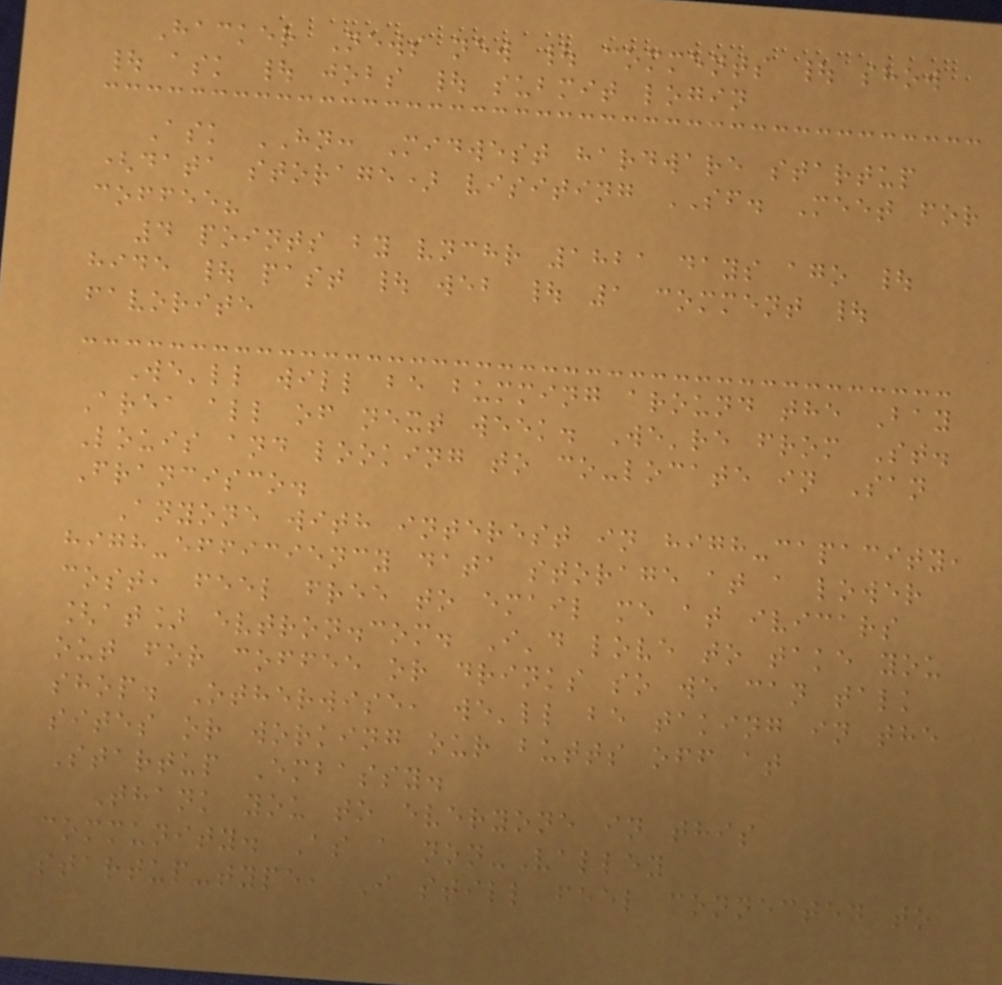Hacker News new | comments | show
| ask | jobs | submit login
Ask HN: Midwest hardware startup
(data storage) visiting SF. Meet for
coffee?
4 points by vnchr 1821 days ago |
hide | past | web | 1 comment |
favorite
We'll will be bumming around the Bay
Area all of next week. We're from St.
Louis and looking to co-locate in San
Francisco.
Anyone with interest in high-capacity,
high-efficiency data storage at a lower
cost, feel free to email me at ivicars
[at] evtron.com. I'd love to take you
out for coffee or drinks so we can talk
shop. Otherwise, we'll be taking in the
sites or working our butts off at
Startup Embassy.
Thank you to everyone in this
community. As a non-Valley
startup-type, I still feel connected to
